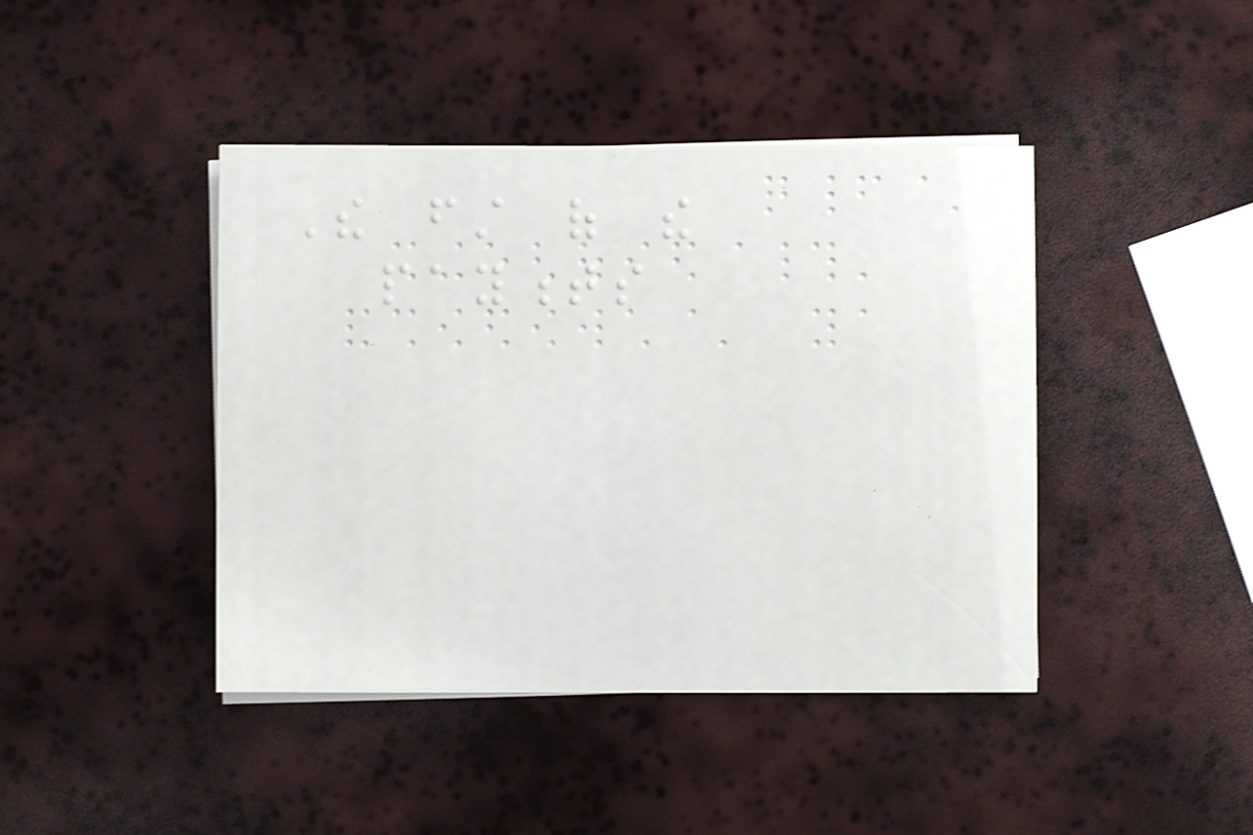The first of the
payments
